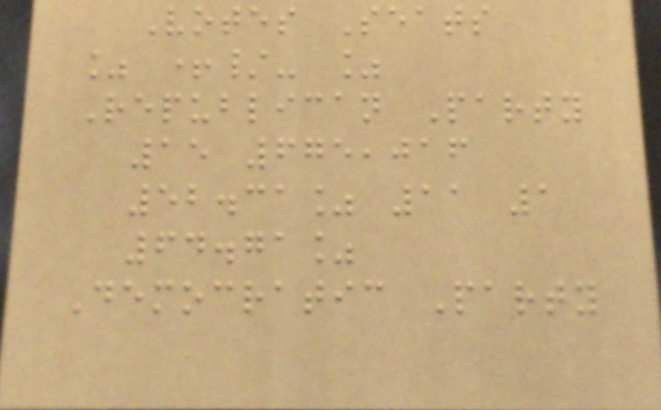Votes Seats
% +/- %
Republican Party
15 675,016
52.31% 11 1
64.71%
Democratic Party
